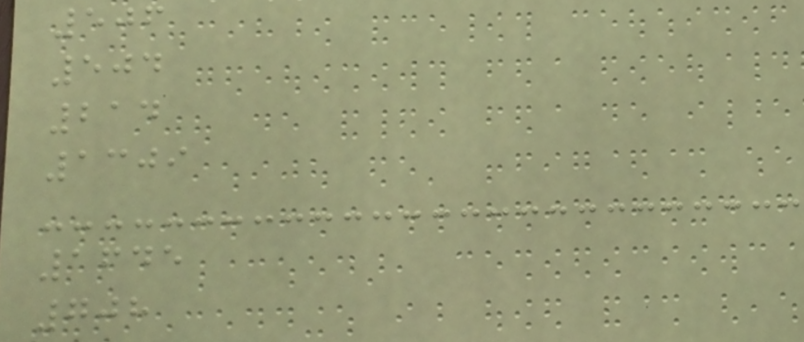506
504
214
1309
1645
708
